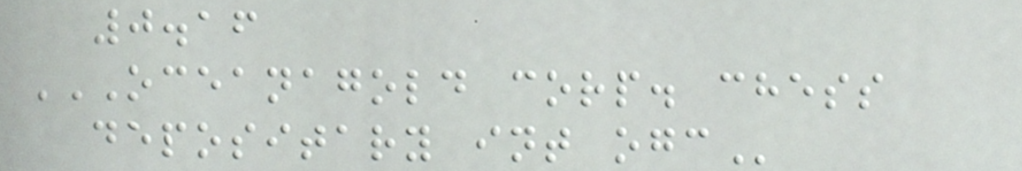0.16
OCEANAGOLD CORP. CHESS
DEPOSITARY INT OGC
